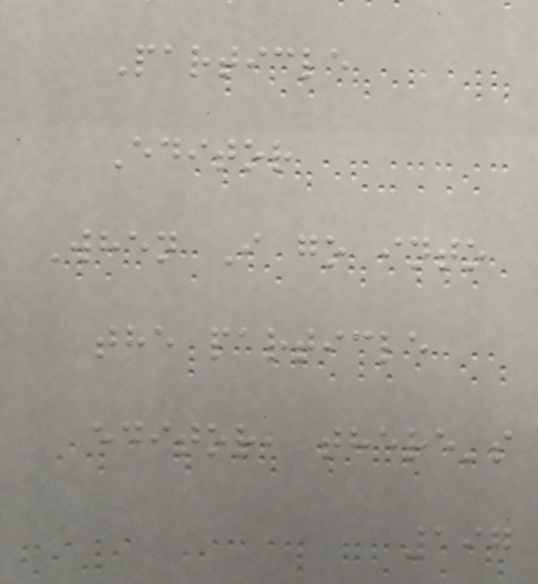Particle
Editor
When I go into
the particle
editor, there's
197
